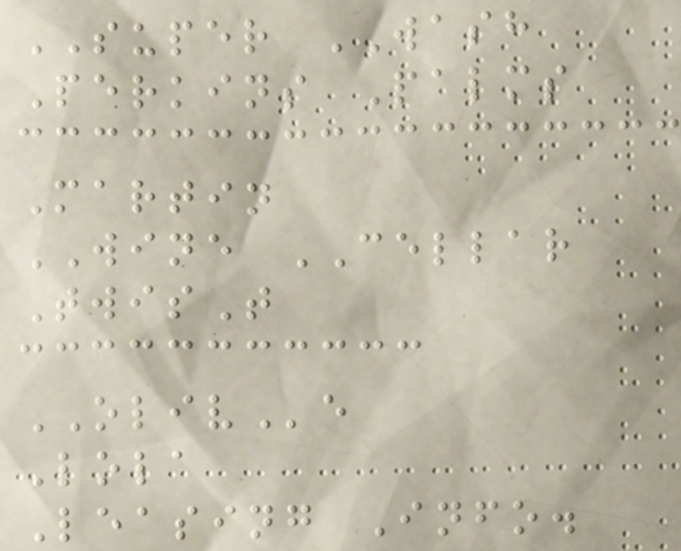SUPER WASH
Perkins Palms
Martin
WINE CELLAR
TwisT
OLIVe
Lola
Leasing Info.
